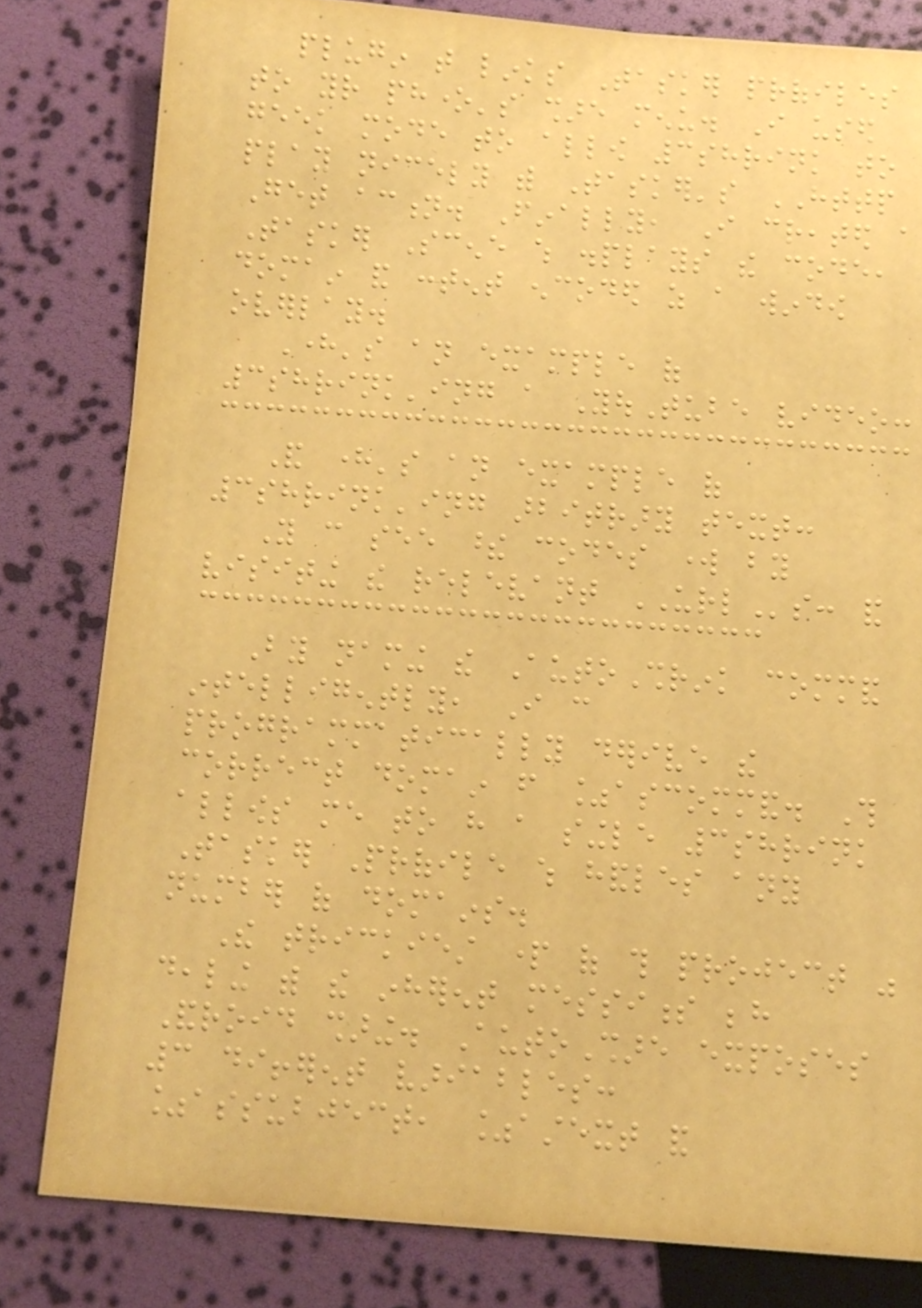plugin that links Tasker profiles
to your phone's share menu. I used
geek mode to allow 3shrink to
play nicely with Tasker's HTTP
Get action. Finally, I created a
Tasker Scene which displays the code,
domain and content encoded as a window
overlay.
Here's an example of
3shrink'ing a YouTube video:
And here's an example of
3shrink'ing arbitrary text:
You can see these codes work by
visiting the relevant URLs: and
By naming the AutoShrink command
intelligently, I can
programmatically derive the
correct domain from %ascommand. This
allows me to have a single 3shrink
Tasker Profile which handles any
number of domains.
The trickiest part of this project was
dealing with the inherent messiness behind
Android sharing. AutoShare exposes
3 different variables:
%assubject, %astext and
